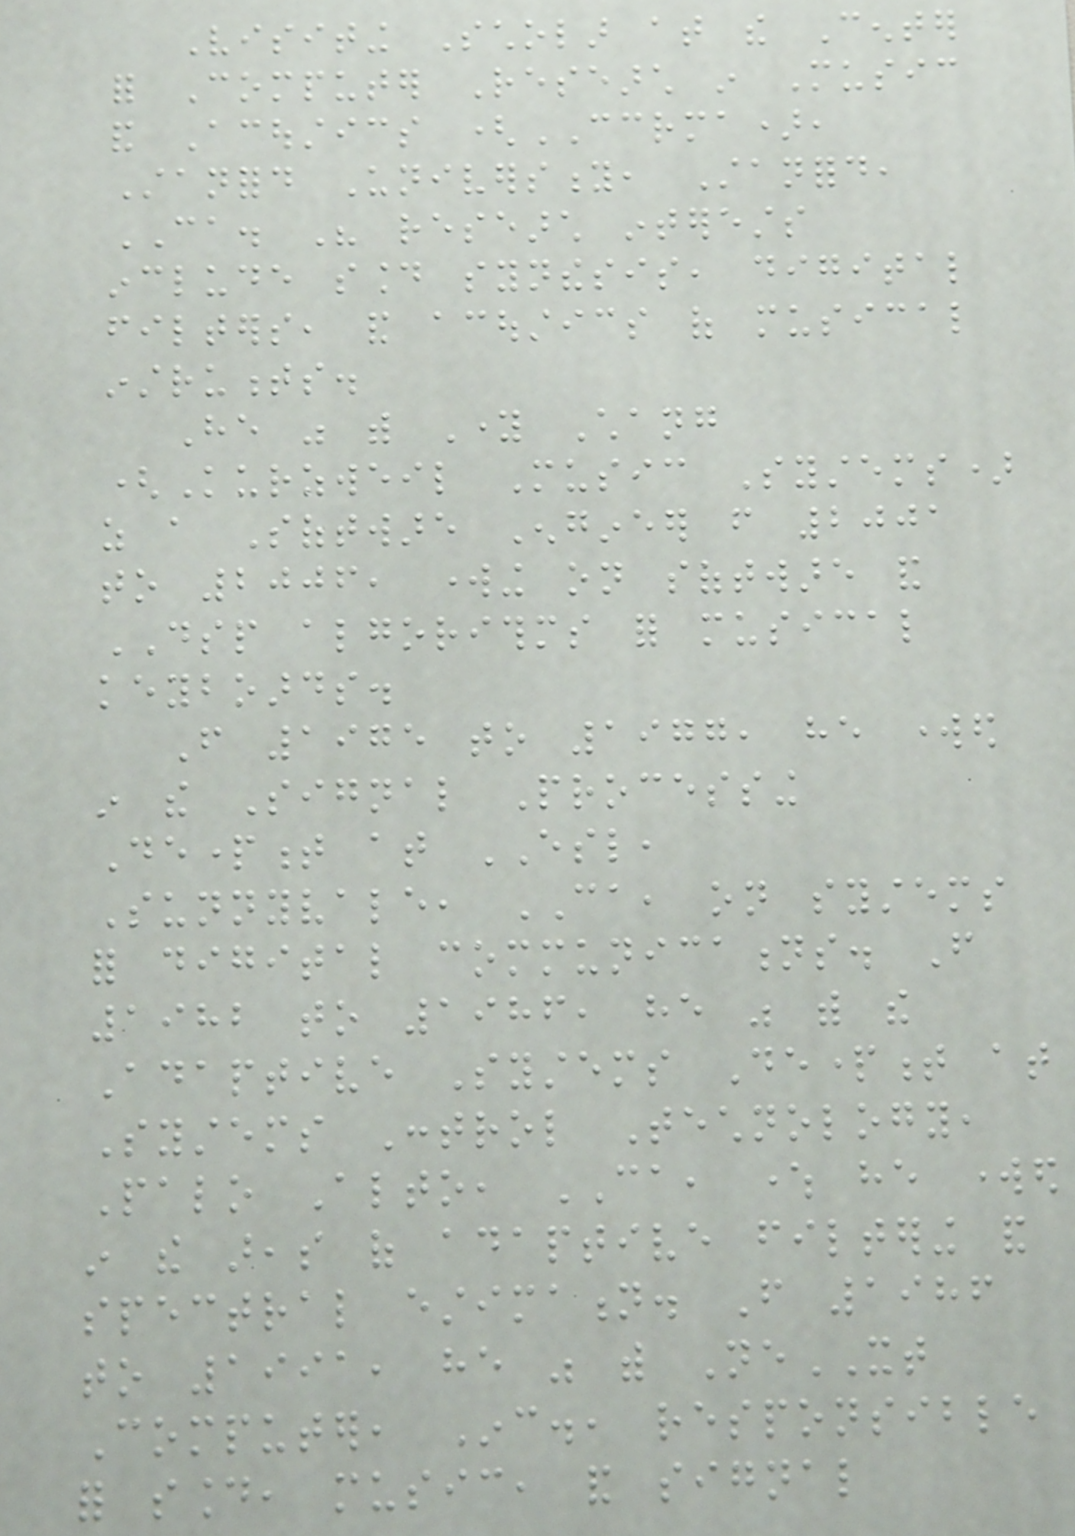Visiting Scholar at the Center
for Computer Research in Music
and Acoustics (CCRMA),
Stanford University, Stanford,
CA. His research interests
include sound synthesis, digital
filters, and acoustics of musical
instruments.
He was with Young Chang
(Kurzweil Music Systems)
as a Software Engineer from 2001
to 2006, working on software and
DSP algorithms for musical
keyboards.
From 1975 to 1977, he worked
in the Signal Processing
Department at ESL,
Sunnyvale, CA, on systems
for digital communications. From
1982 to 1986, he was with the
Adaptive Systems Department at
Systems Control Technology,
Palo Alto, CA, where he worked
in the areas of adaptive filtering and
spectral estimation. From 1986
to 1991, he was with NeXT
Computer, Inc., responsible
for sound, music, and signal
